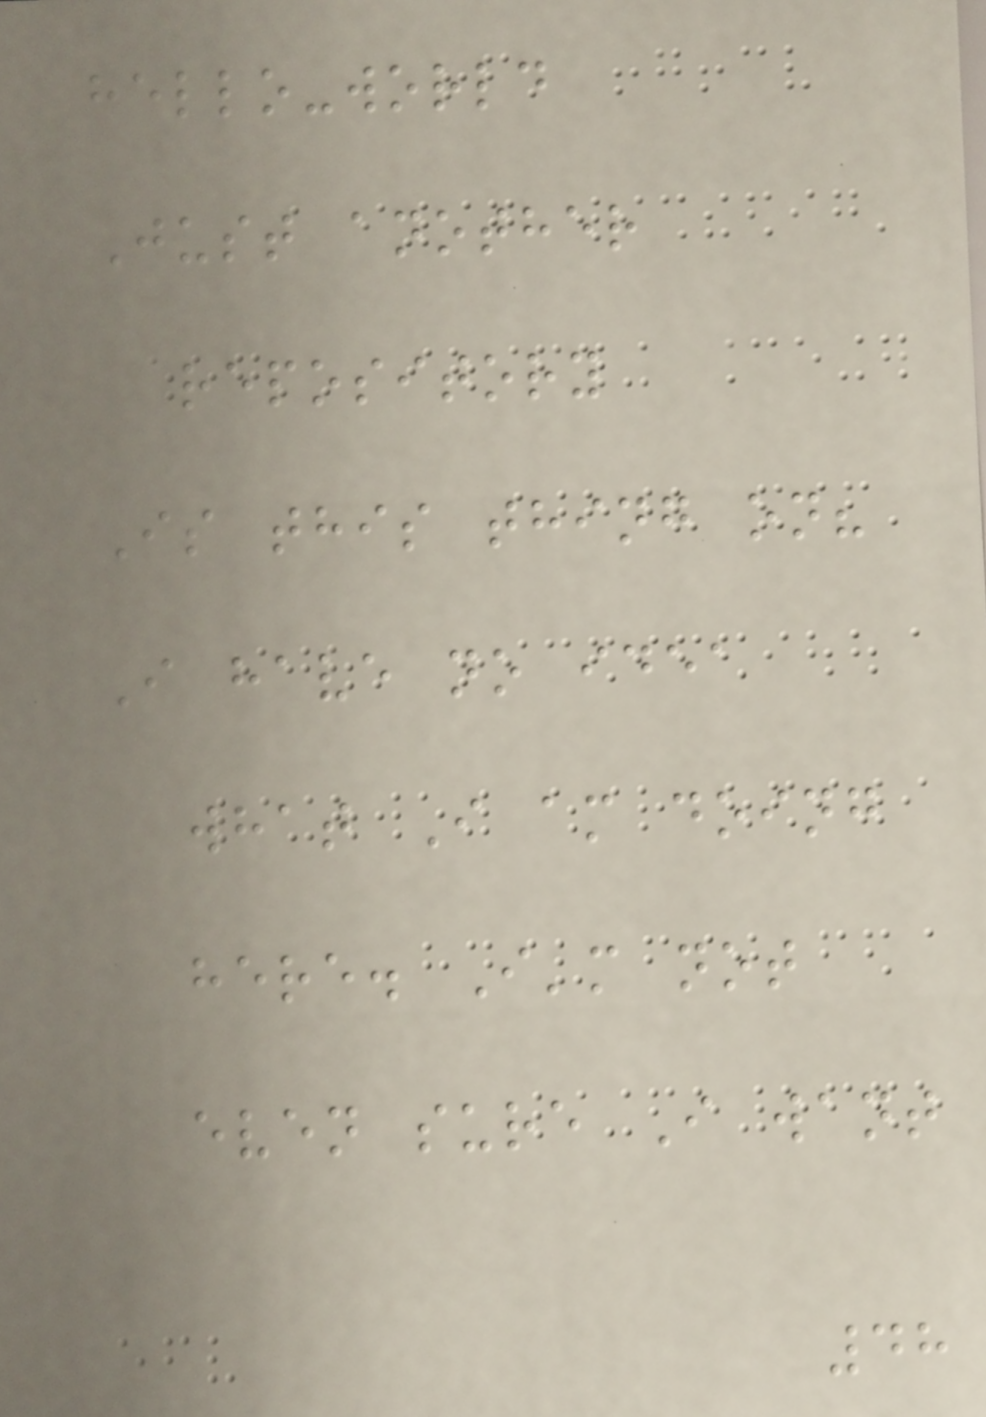hello-world
Just another
repository
Is this thing on?
I have no idea
what I am doing
here. I'm not
even sure I want
48
